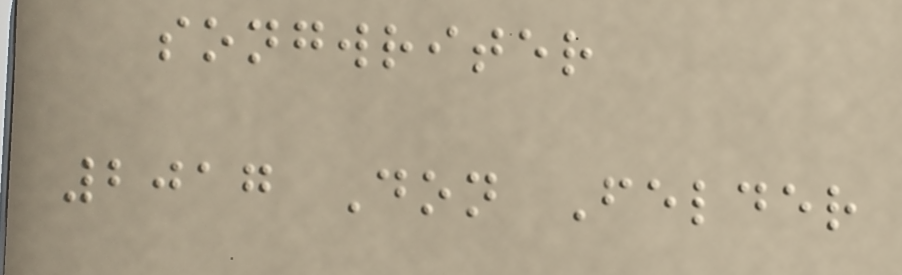songwriter
2017 Don Felder
